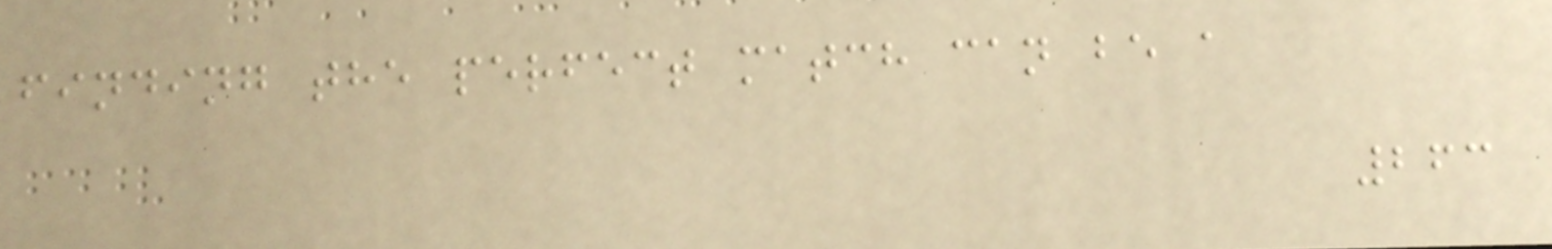finding the perfect match can be a
263
